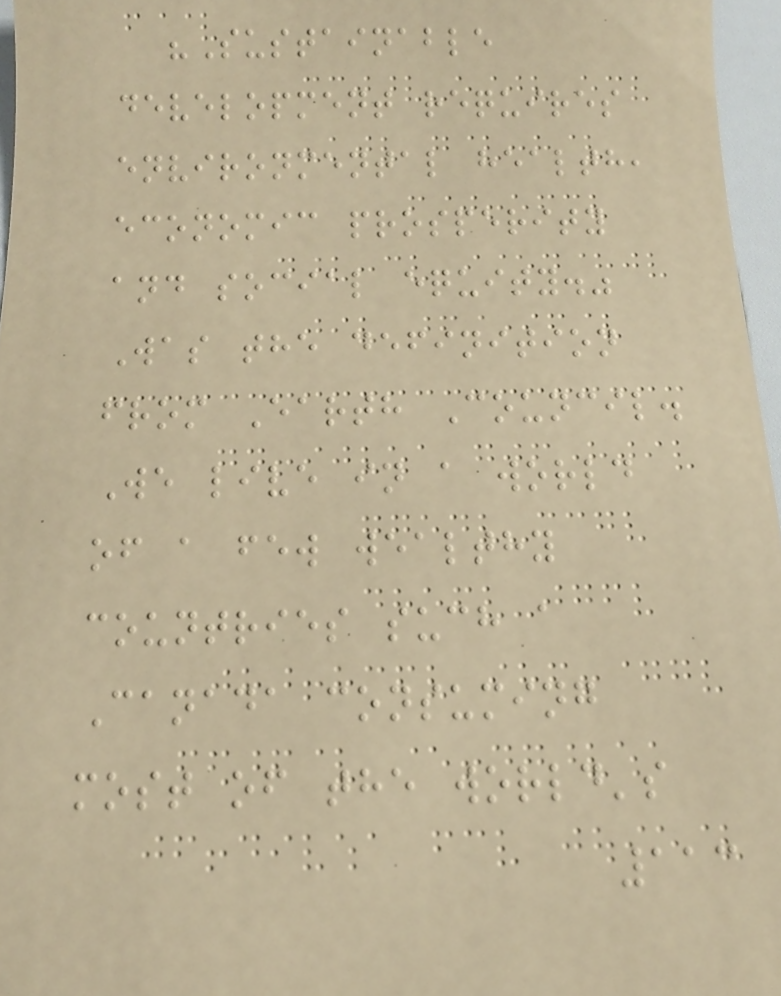"Sustainable
development requires
environmental health,
economic prosperity
and social equity."
Was the definition
from Earth Council.
We live in a world
of a few wealthy
countries such a
Canada consuming
most of the world's
113
